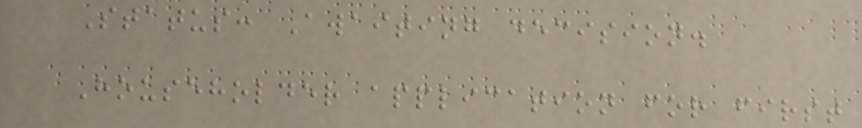Status: Awaiting decision.
Householder application for first
